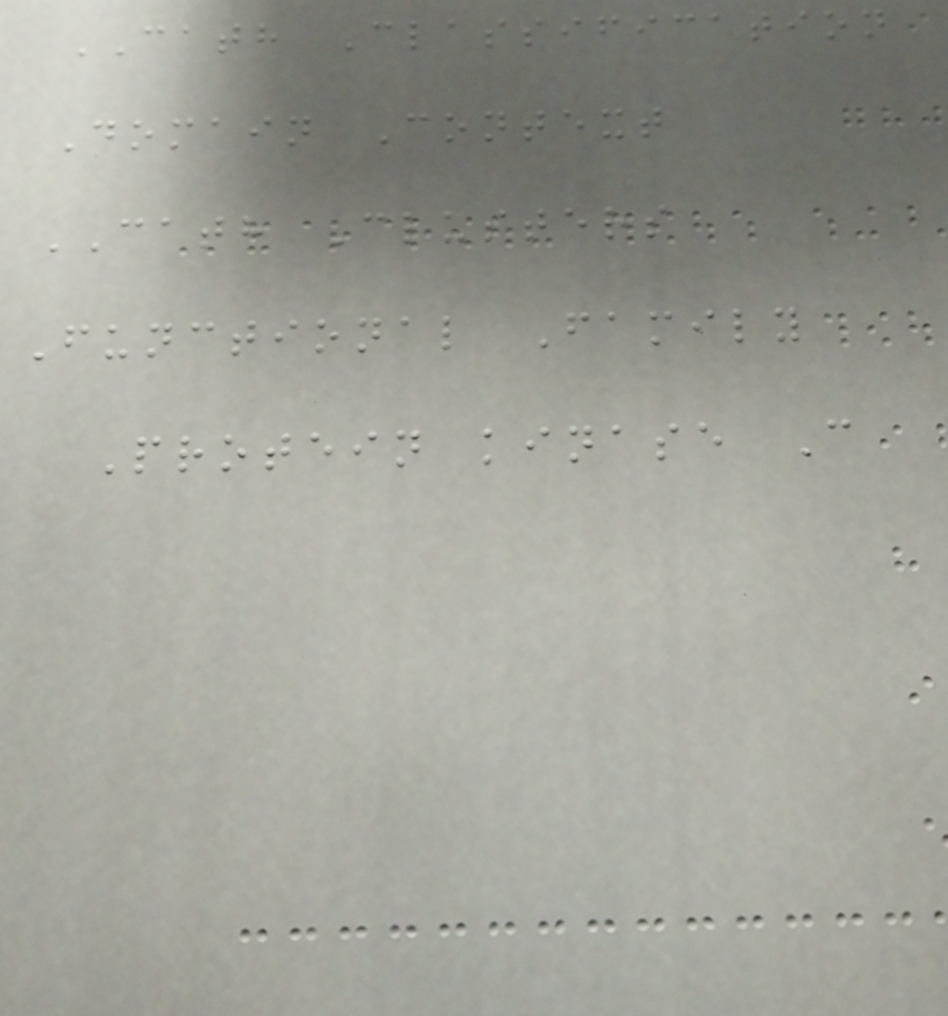CATH Classification
Domain Context
CATH Clusters
Functional Family
Protein kinase C
